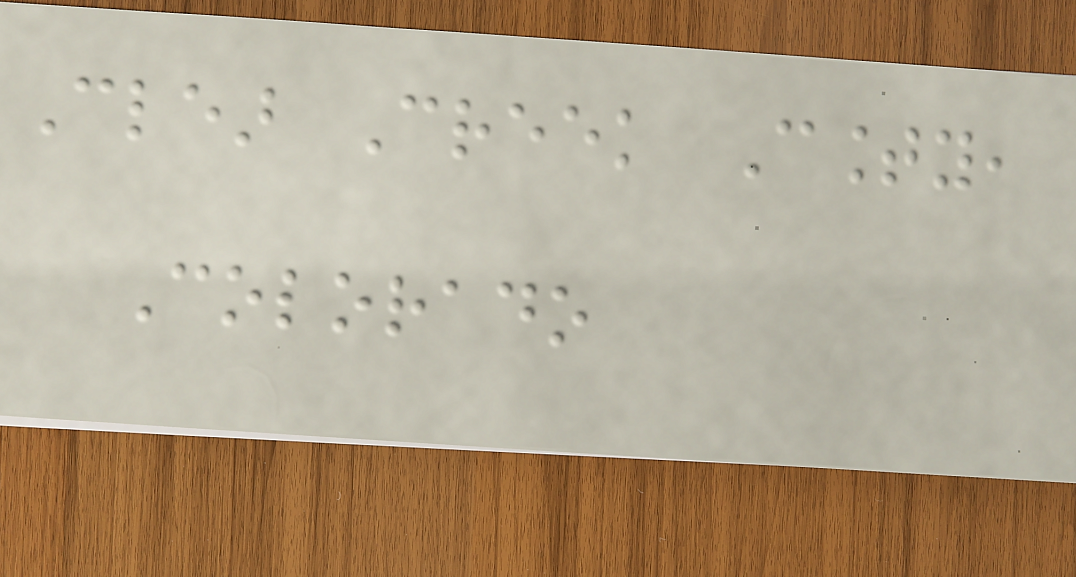Clear Creek County,
Colorado
